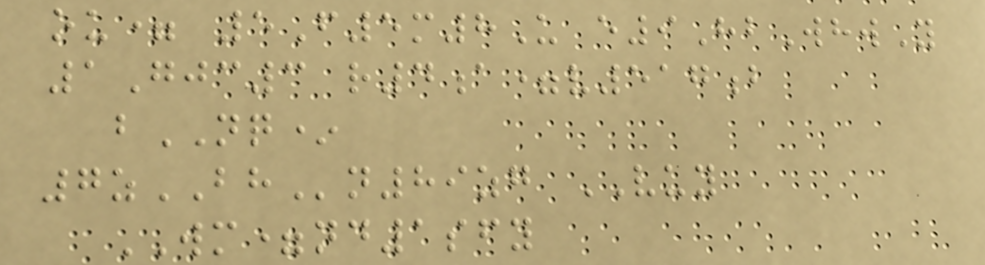ou= 5F5m8U e9HbWhwY
1Gjc3 r4a=v517b
bNQ*
7zBHn89zg VUY
WM=nd1sfy
